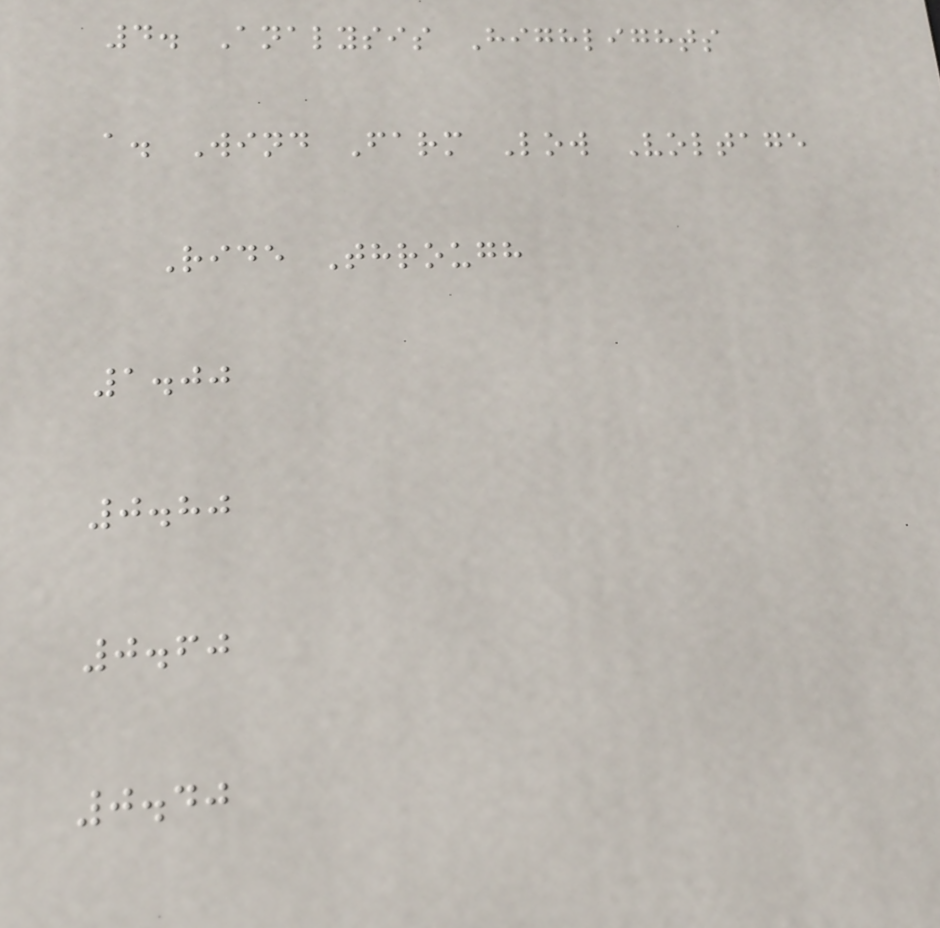4. Analysis Highlights
a. Wind Farm Low Voltage
Ride Through
1.00
0.80
0.60
0.40
